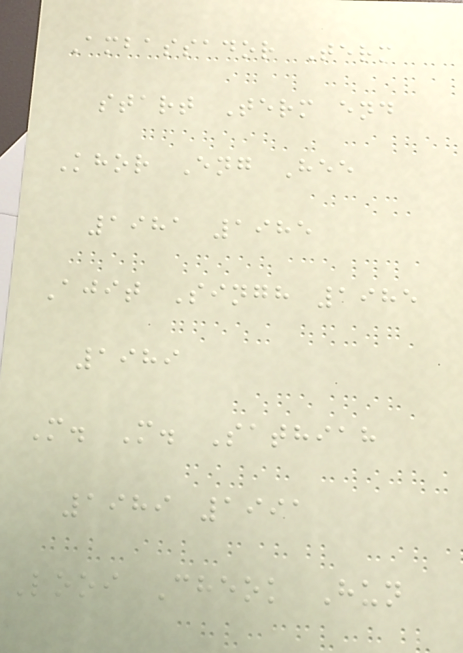Ambassador Term
start Term end
Khor Eng Hee
1981 1985
Ajit Singh 1985
1989
M. M. Sathiah
1989 1991
Looi Cheok Hun
